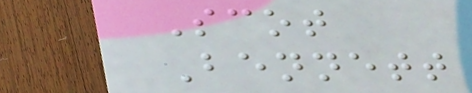Scot
Bennett
